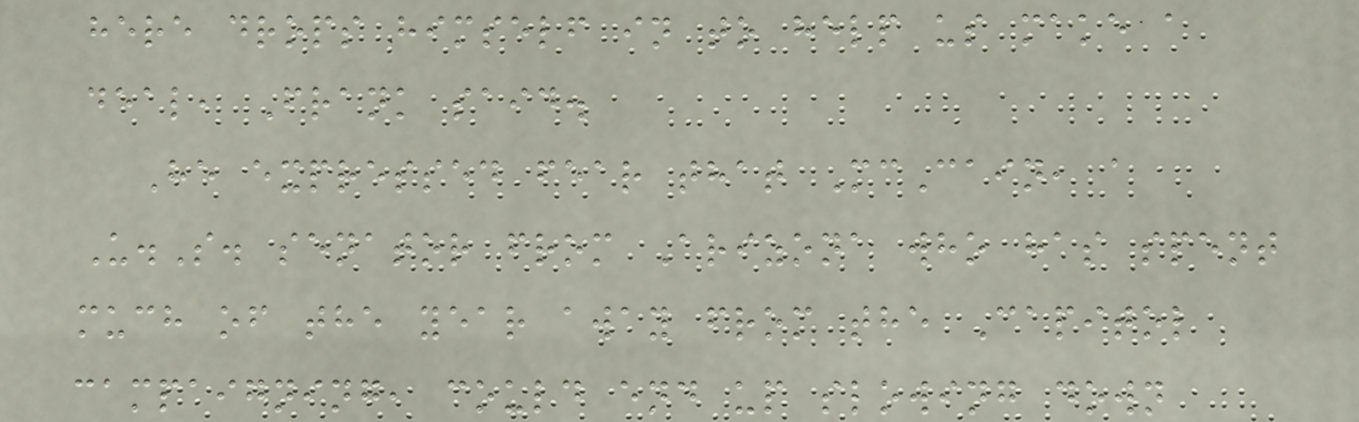here drops himself in to help us make a
deal, Frank said.
He expressed fear that McCain, a
U.S. senator from Arizona who has spent
much of the year away from the Capitol
campaigning, could end up slowing down
